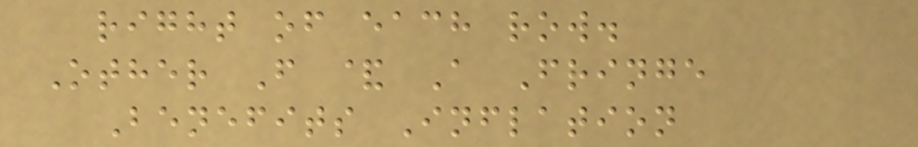right of each row.
Other F & A Fringe
Benefits Inflation
